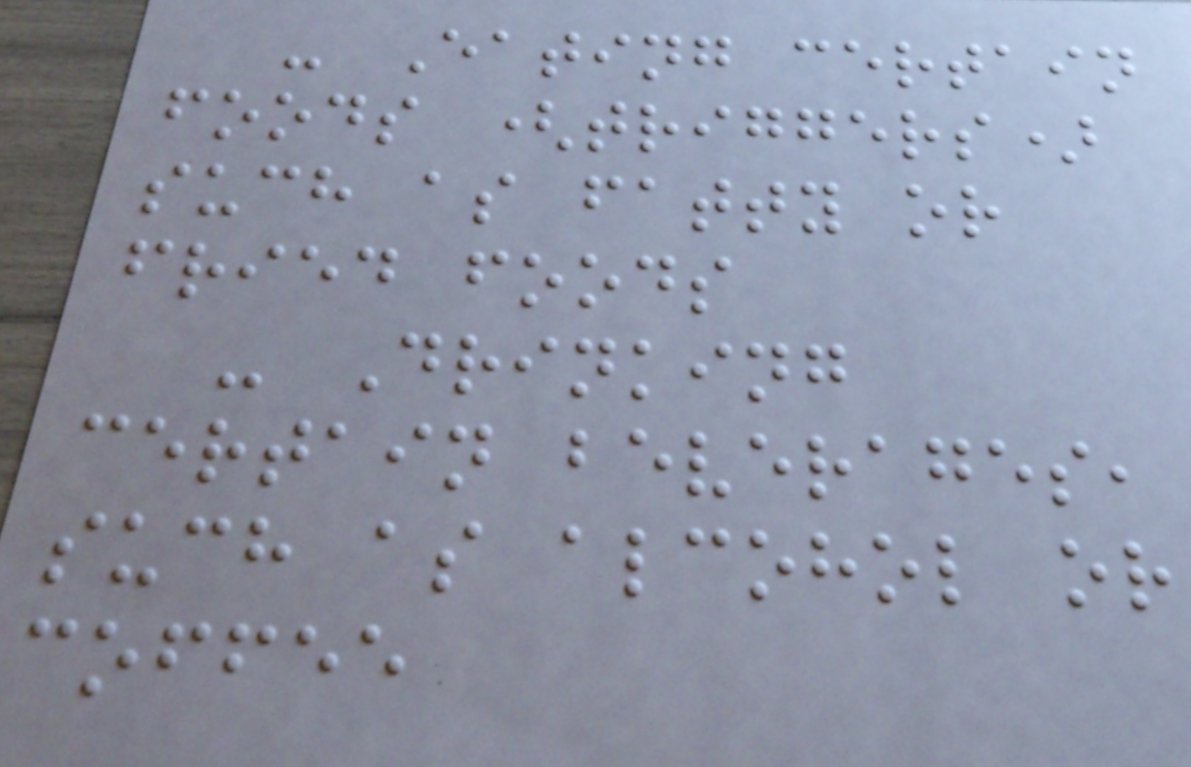- Eating certain
foods (triggers)
such as fatty or
fried foods
- Drinking
certain beverages,
such as alcohol or
coffee
